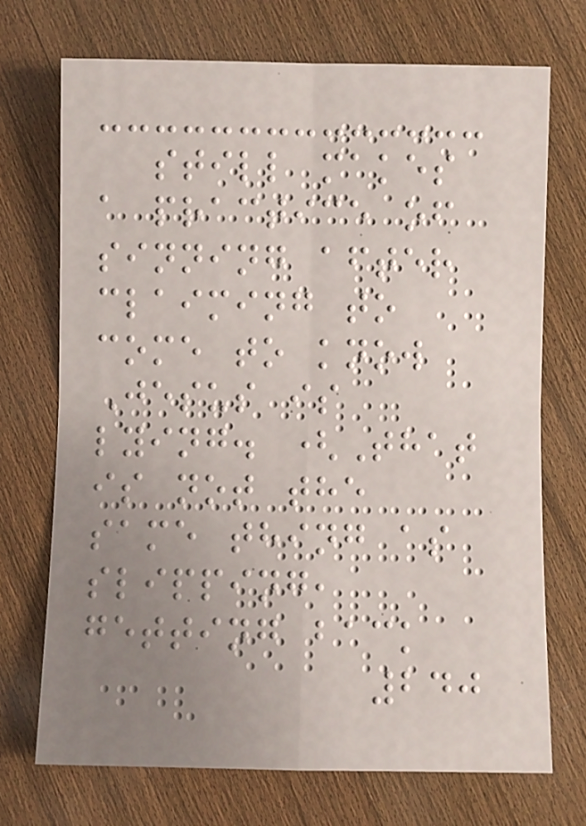still makes
a practice of
sinning after
claiming to
come to know
Jesus is
lying. (That
is not the
same thing as
slipping,
getting back
240
